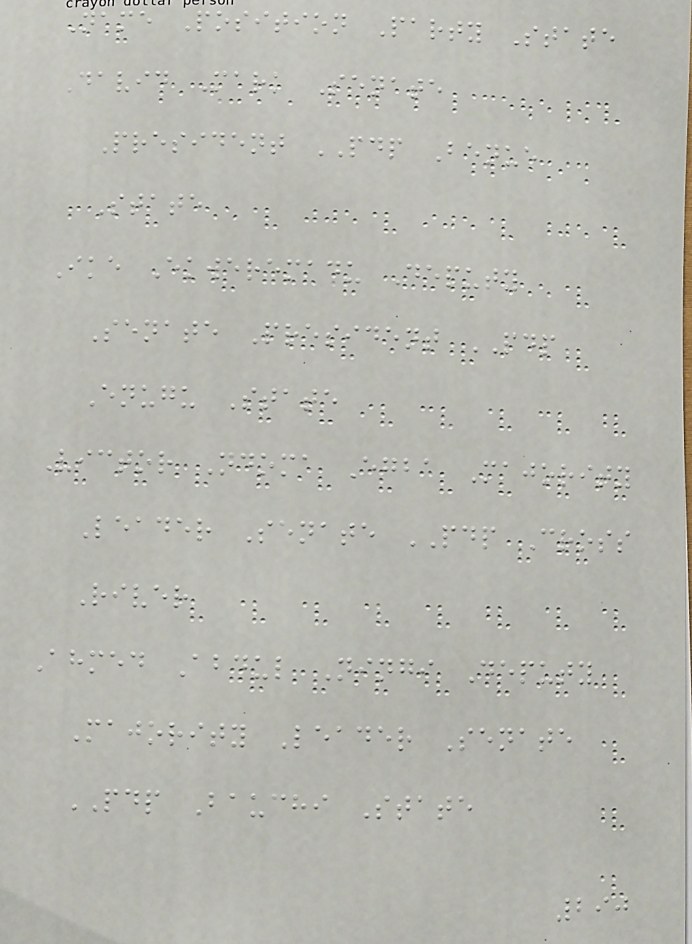Name Position Party State
David Mark Senate
President PDP Benue
State
Ike Ekweremadu Deputy
Senate President PDP
Enugu State
Victor Ndoma Egba Majority
Leader Senate PDP Cross
River
Ahmed Abdul Ningi Deputy
Majority Leader Senate
PDP Bauchi State
290
